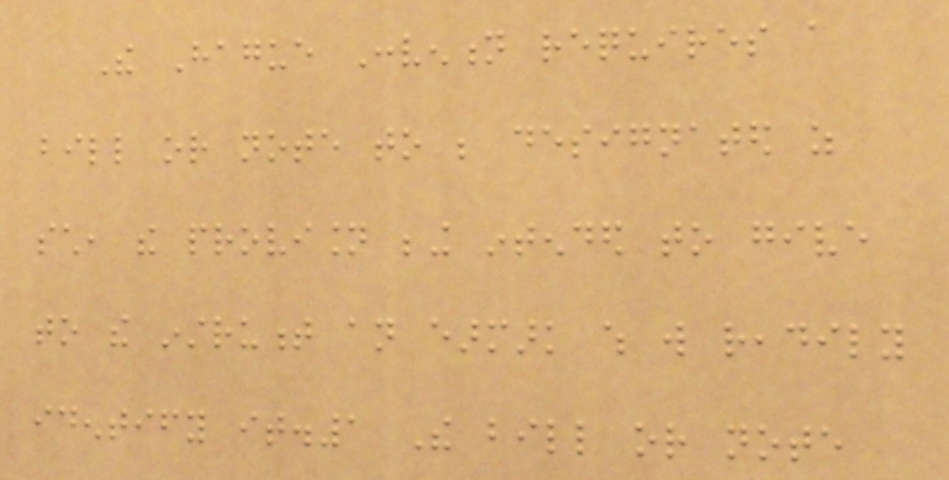The Hague Convention requires a
bill or note to be designated as
such, the provision being intended to give
to the instrument an earmark which will readily
identify it.1 The bill or note
